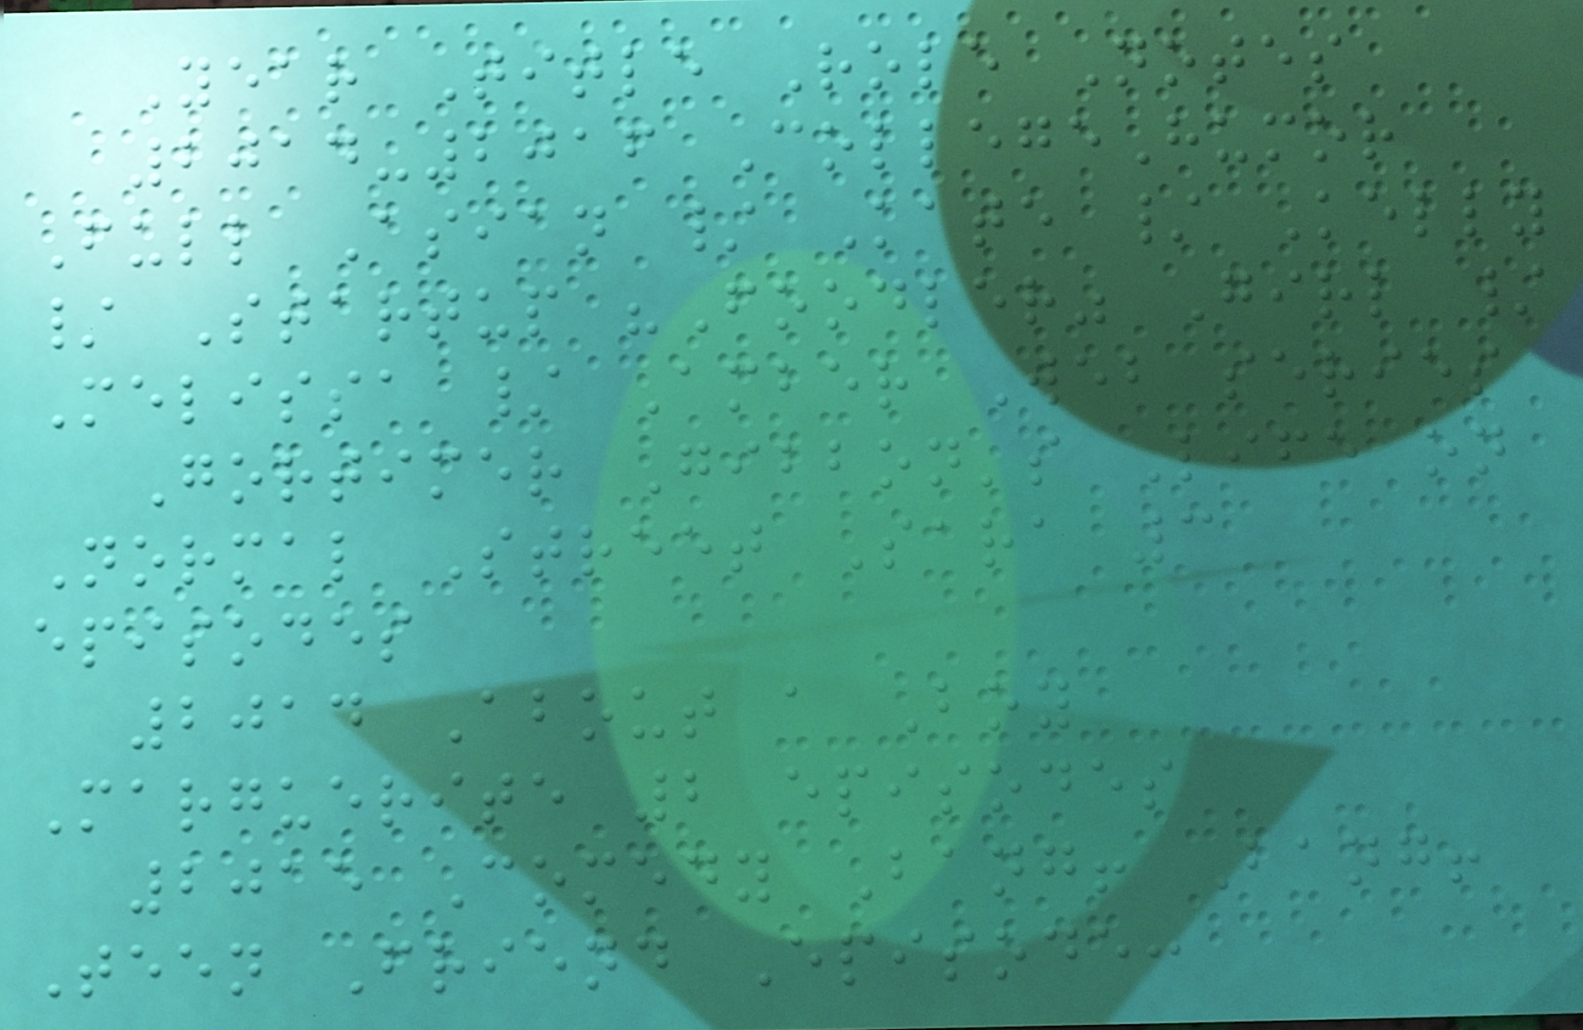Year Title Role Notes
2014-2016 CollegeHumor
Full Asian / Kate / Kelly
/ Startup "Foodler" Girl /
Melissa / Amber Web series
Gortimer Gibbon's Life on
Normal Street Sara 3
episodes
2014 About a Boy
Marguerite 2 episodes
2015 Comedy Bang! Bang!
Teen Friend Episode:
